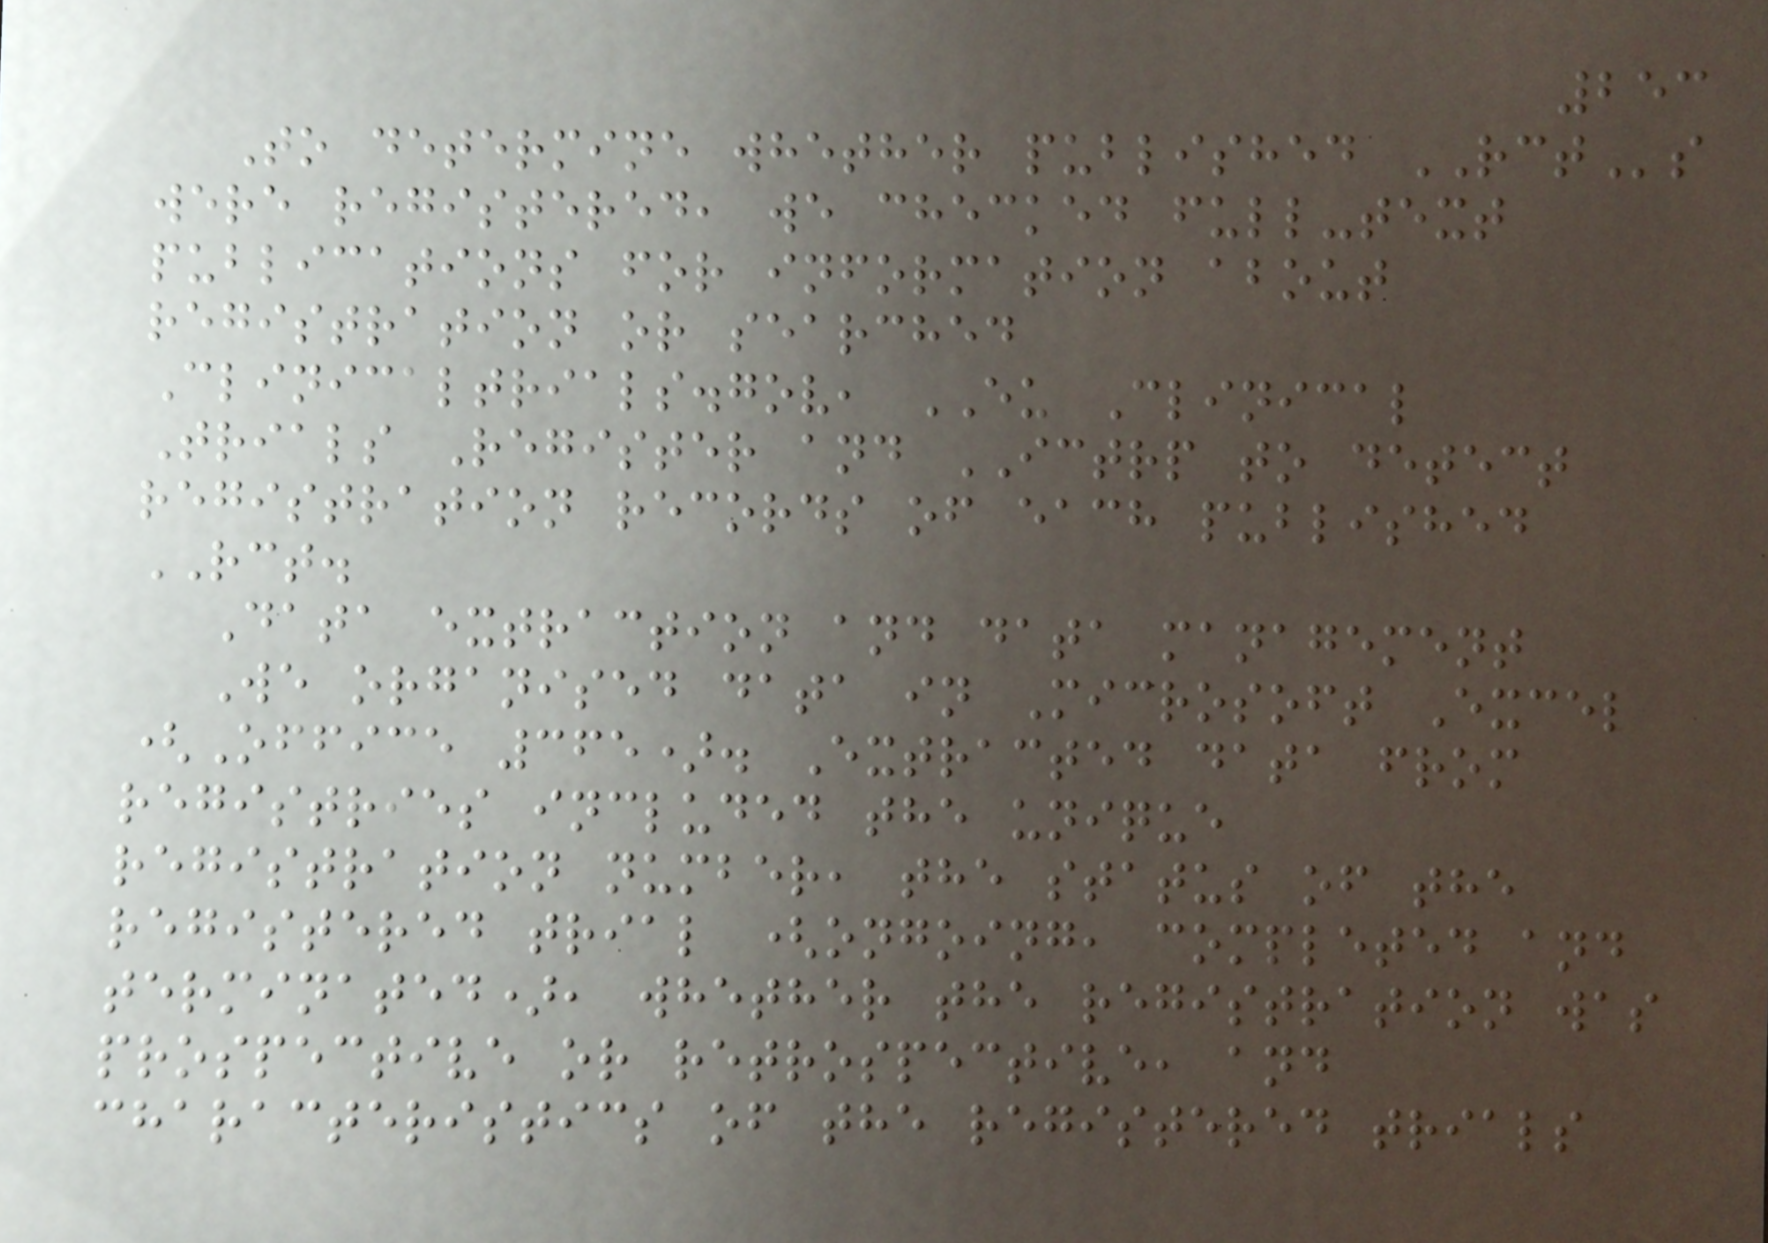253
To determine whether published RCTs
were registered, we checked full-text
publications for information about
registration or searched
Clinicaltrials.gov, EU Clinical
Trials Register and ICTRP to detect
registration records of each published
RCT.
Data extraction and data management
We organised data in Microsoft Excel
(Office 365). Extracted data from
registries included the unique
registration number, the status of the
registered trial (ongoing, completed and
terminated), whether the registration was
prospective or retrospective, and
characteristics of the registered trials
